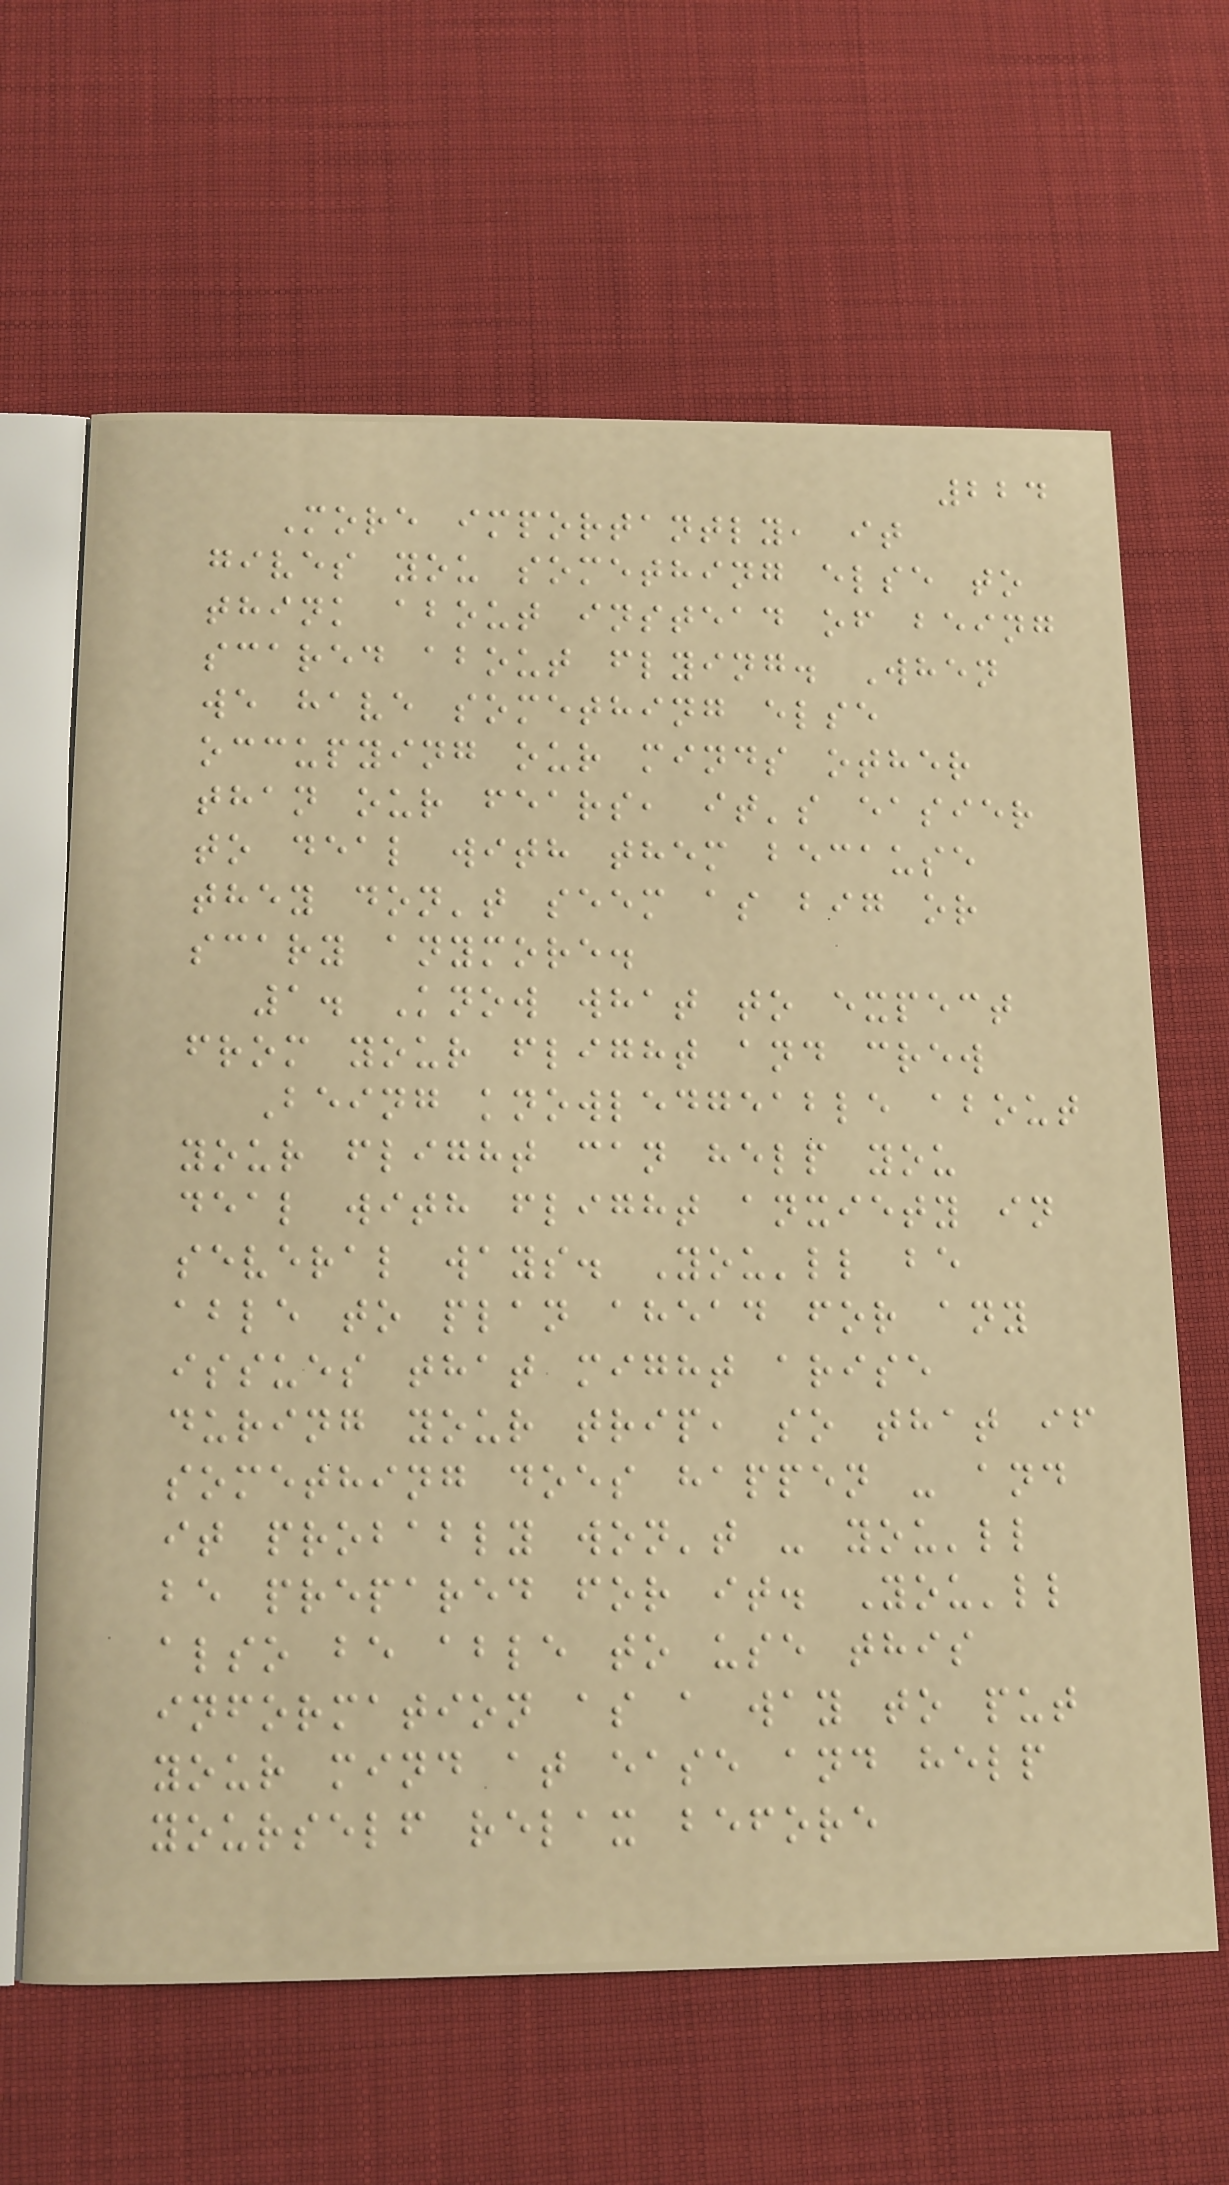224
More importantly, it
gives you something else to
think about instead of being
scared about flying. When
we have something else
occupying our minds other
than our fears, it's easier
to deal with them because
they don't seem as big or
scary anymore.
1. Know what to expect
from your flight and crew
Being knowledgeable about
your flight can help you
deal with flight anxiety in
several ways. You'll be
able to plan ahead for any
issues that might arise
during your trip, so that if
something does happen - and
it probably won't - you'll
be prepared for it. You'll
also be able to use this
information as a way to put
your mind at ease and help
yourself relax before
